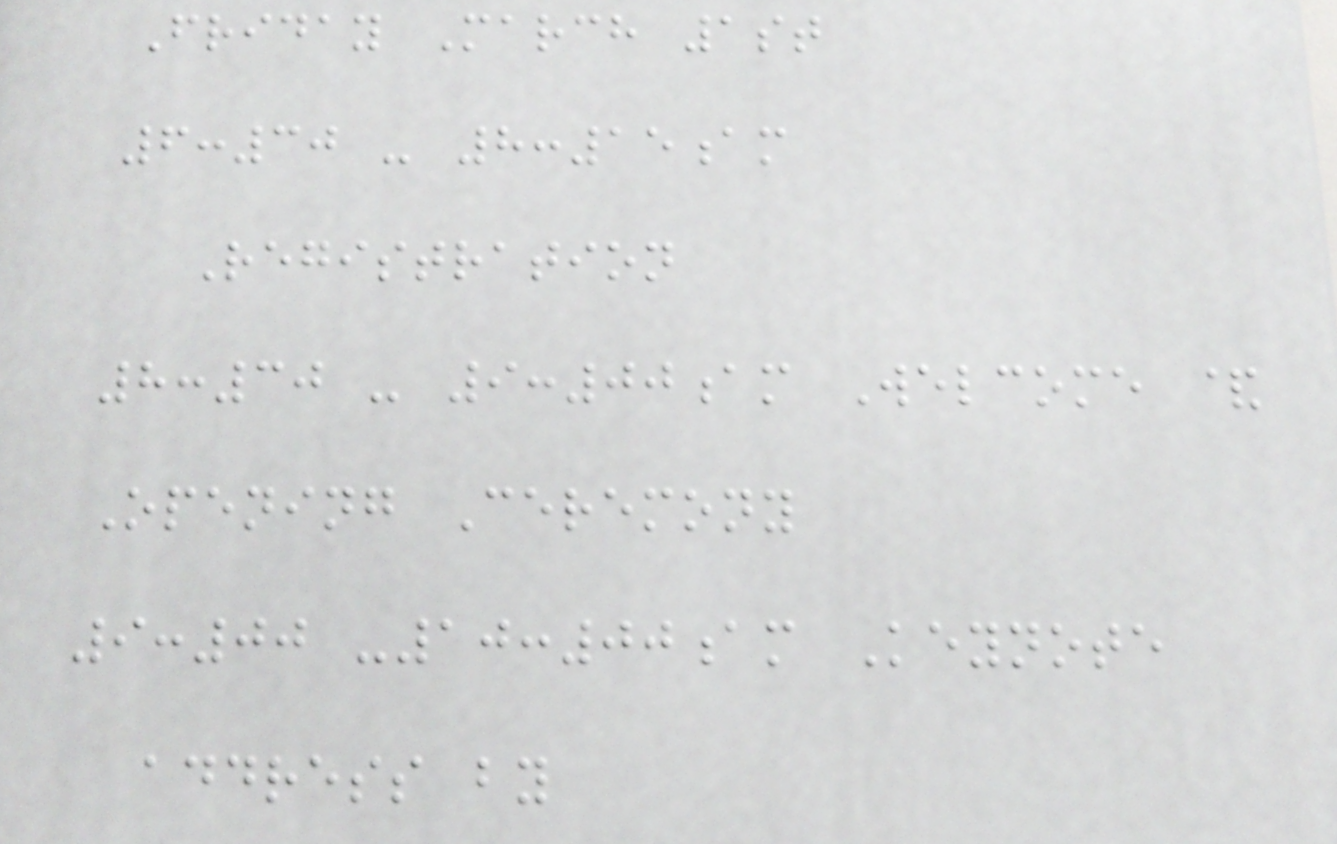Friday March 1st
6:30 - 8:15am
Registration
8:30 - 9:00am Welcome &
Opening Ceremony
9:00 -10:00am Keynote
address by
